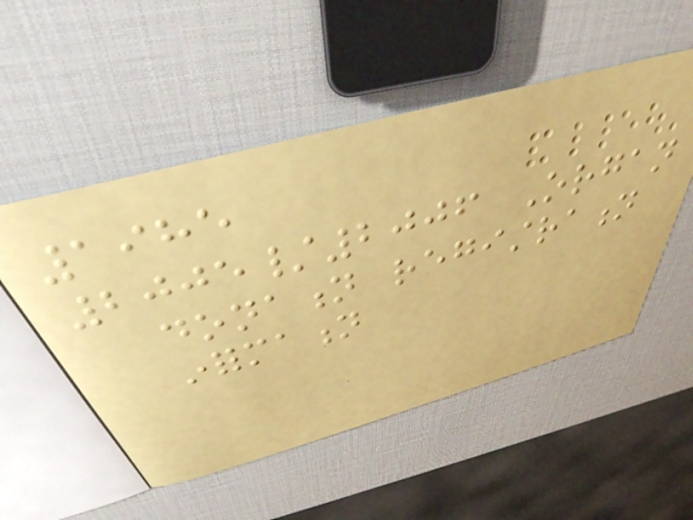1985
2005/2006 Organ
donation registration
information
